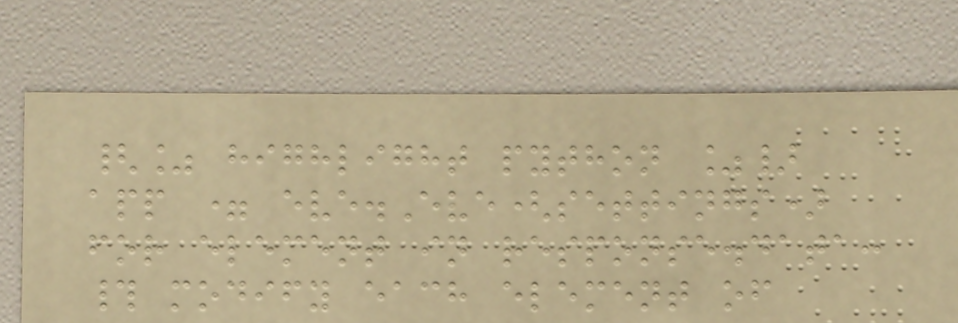{% highlight python %}
app = eve.Eve(settings)
for element in response.data:
# modify each element of
